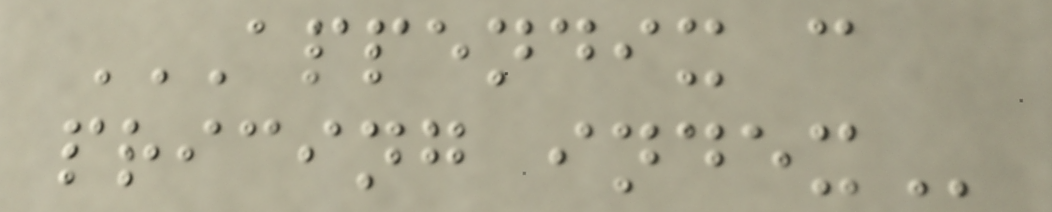APPENDIX C
PRICING INDEX
